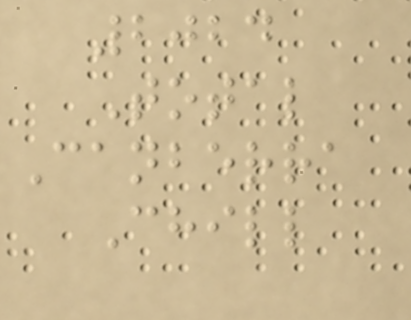2024
Total
Canberra
Chill
